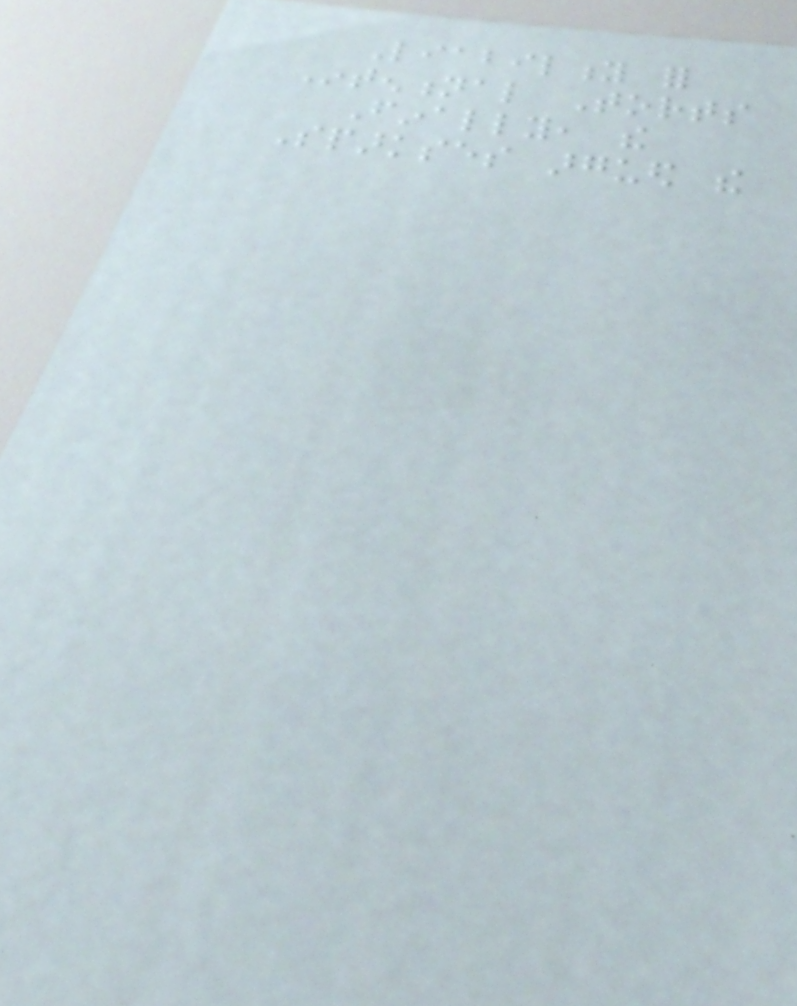Liability for
Intentional Torts
Finally, the
Sparkses argued the
